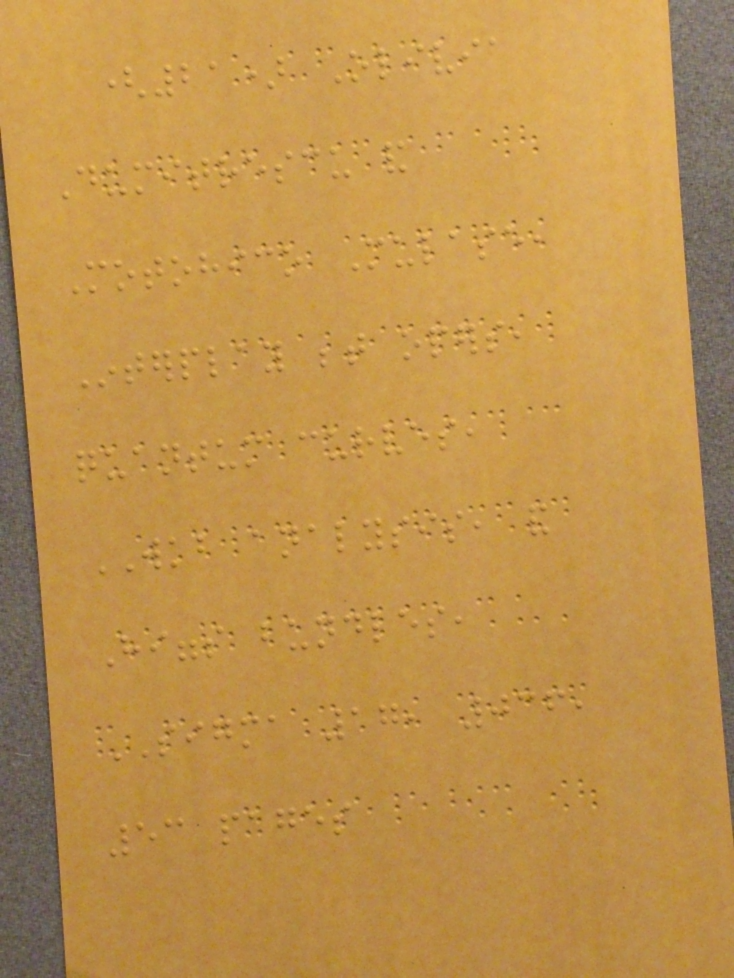(21) Olivia
Dumitrescu and
Motohico Mulase,
Interplay between opers,
quantum curves,
WKB analysis, and
Higgs bundles,
SIGMA 17, 036,
53 pages
